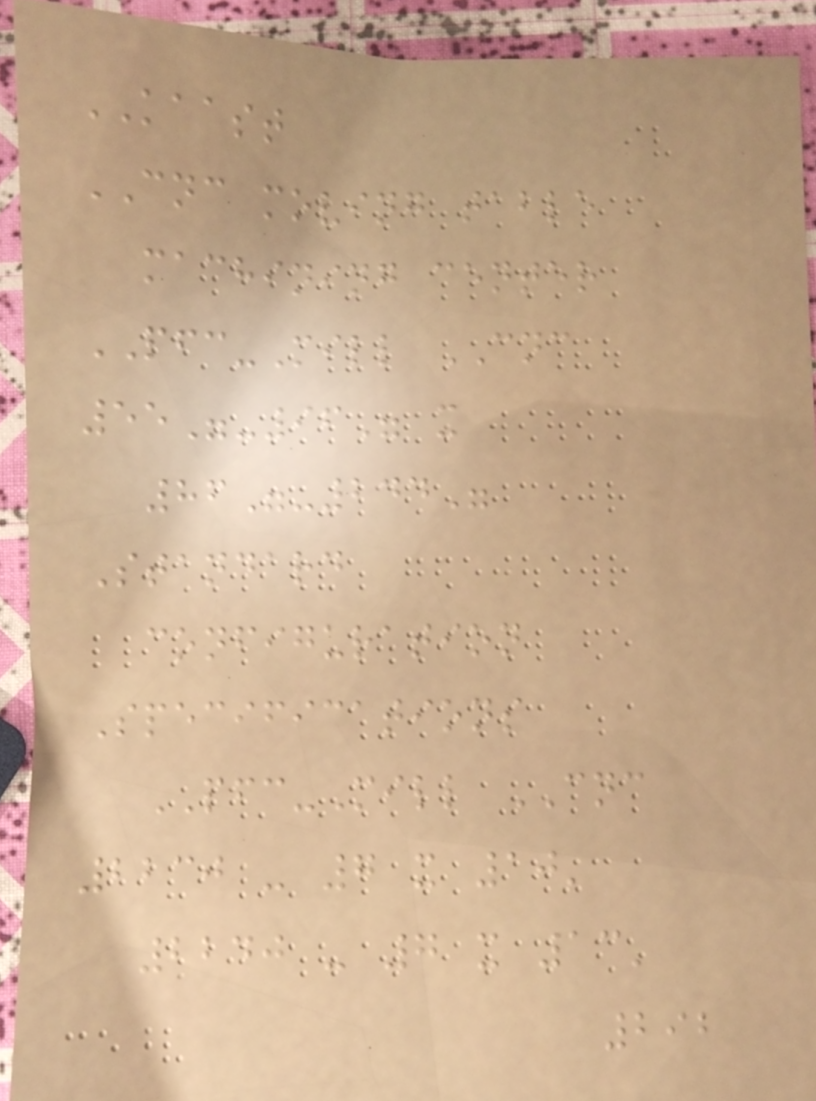KAAST
CNC moving table
machining center
PFC-Mill CNC
55"-96" x
86"-244"
Standard
configuration
Specifications
PFC-Mill CNC
2230 - 7 x 10'
2240 - 7 x 13'
292
